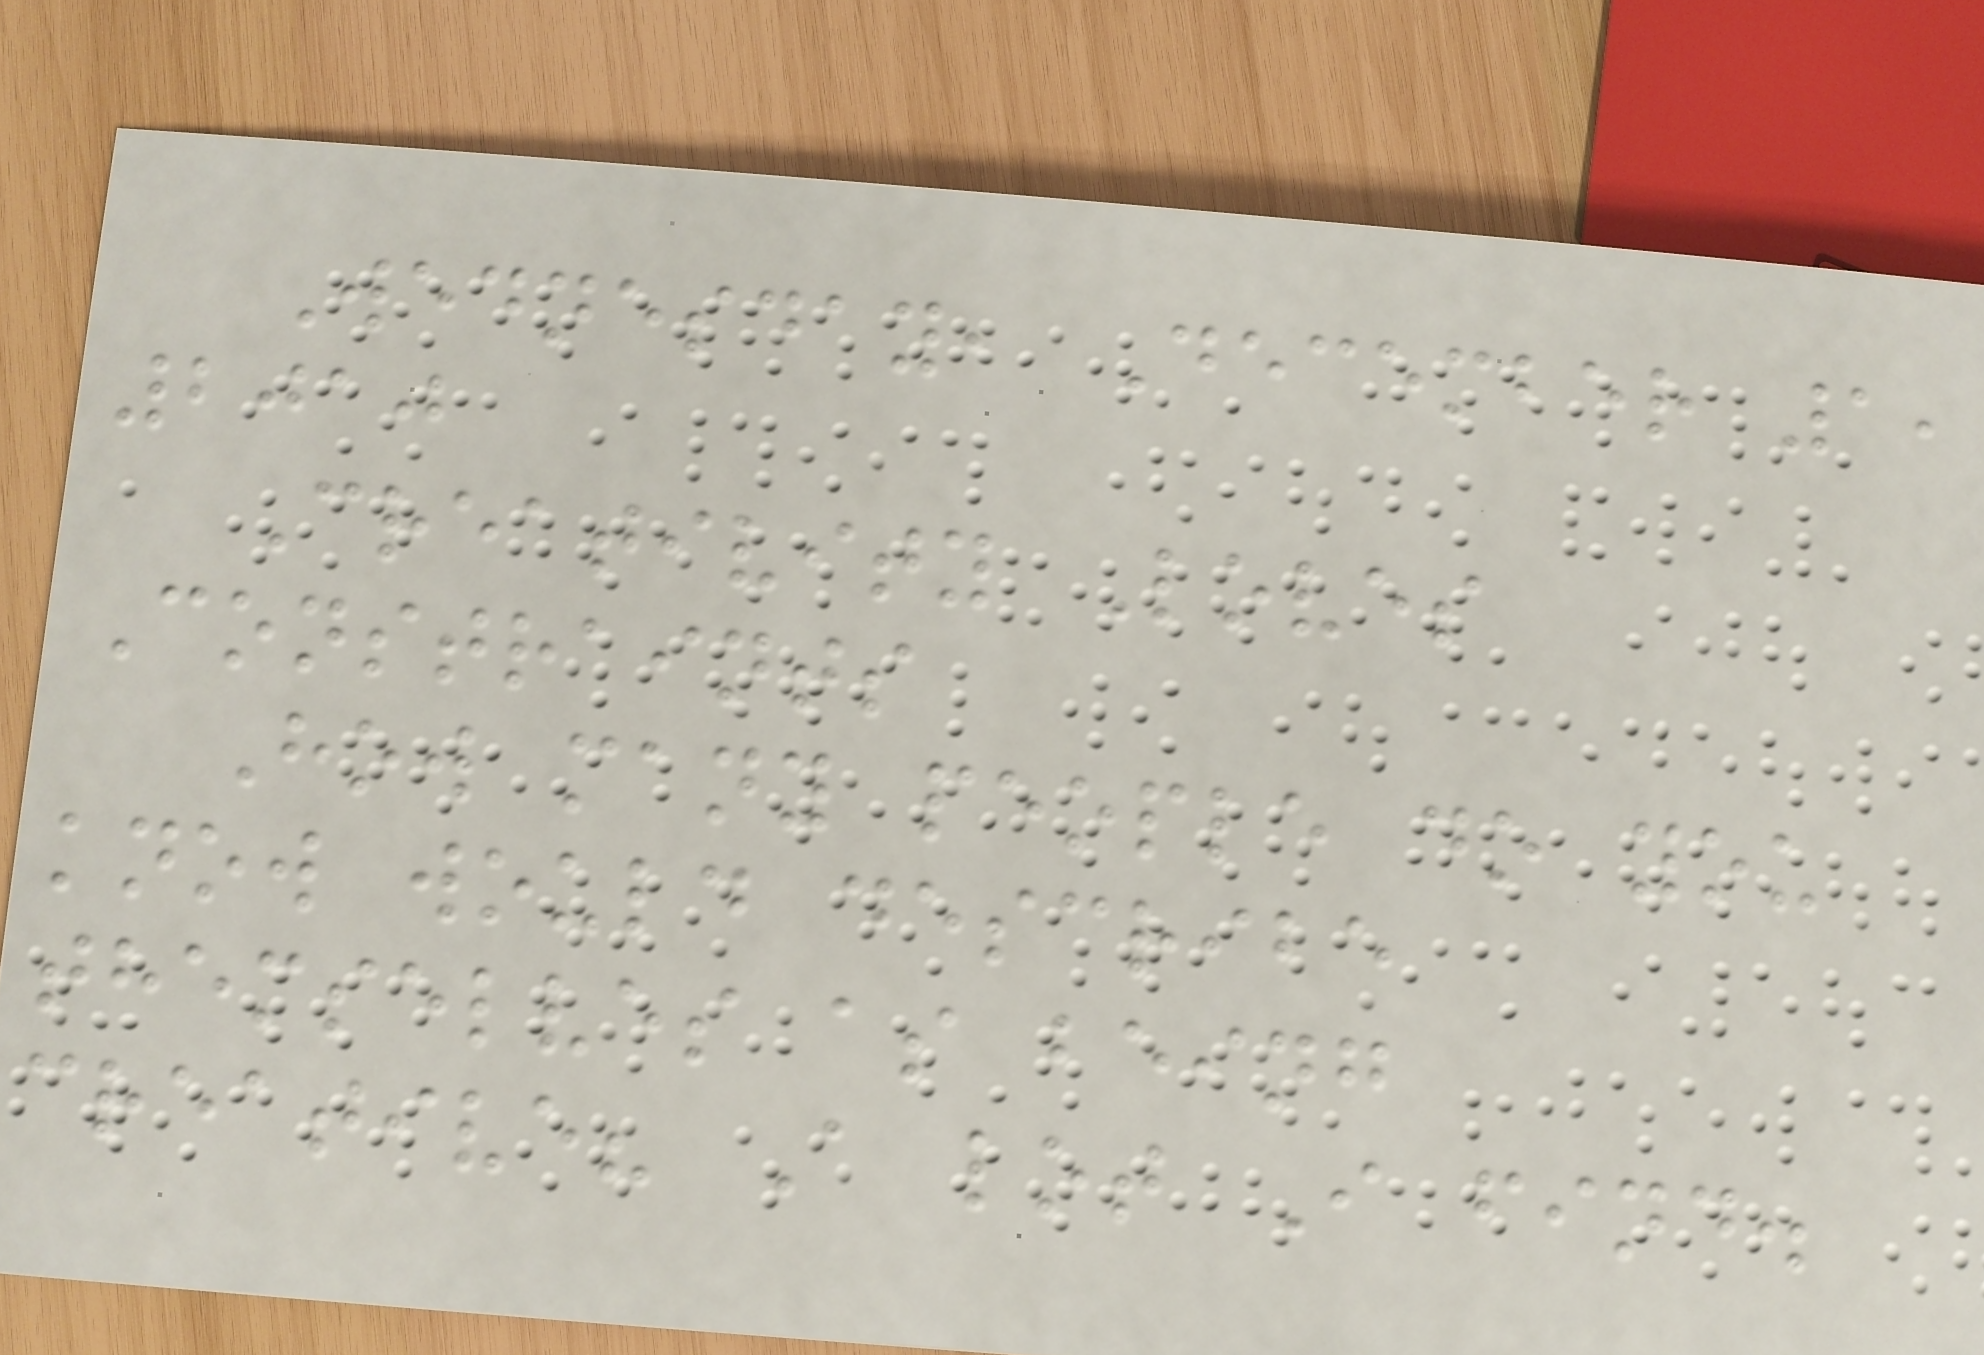Wednesday, December 1,
2010
Creativity Loves
Constraints
How many people do you
know would describe
themselves as being
creative? A lot I find.
